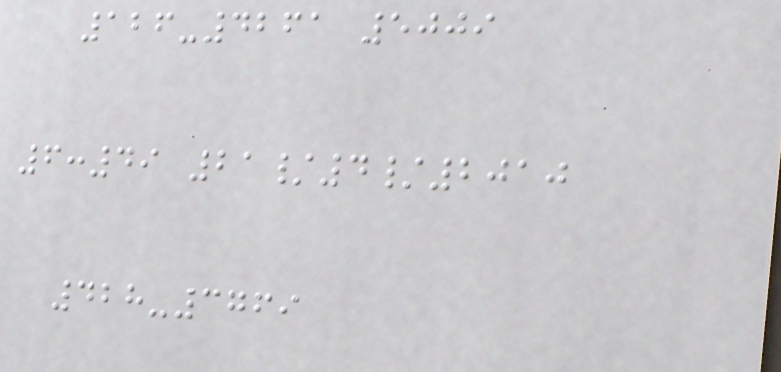126-4261 5009
6:49 21/4/2010
428-3769
